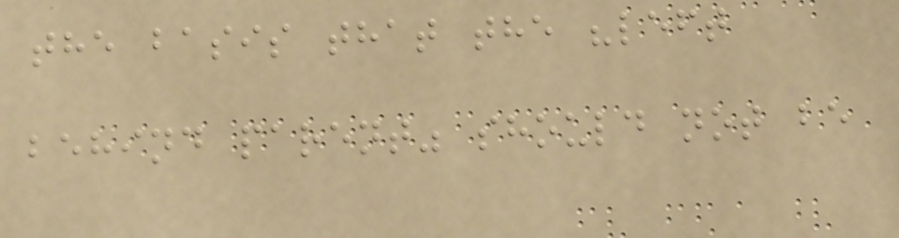the basis that the "left
behind parent" should not be
